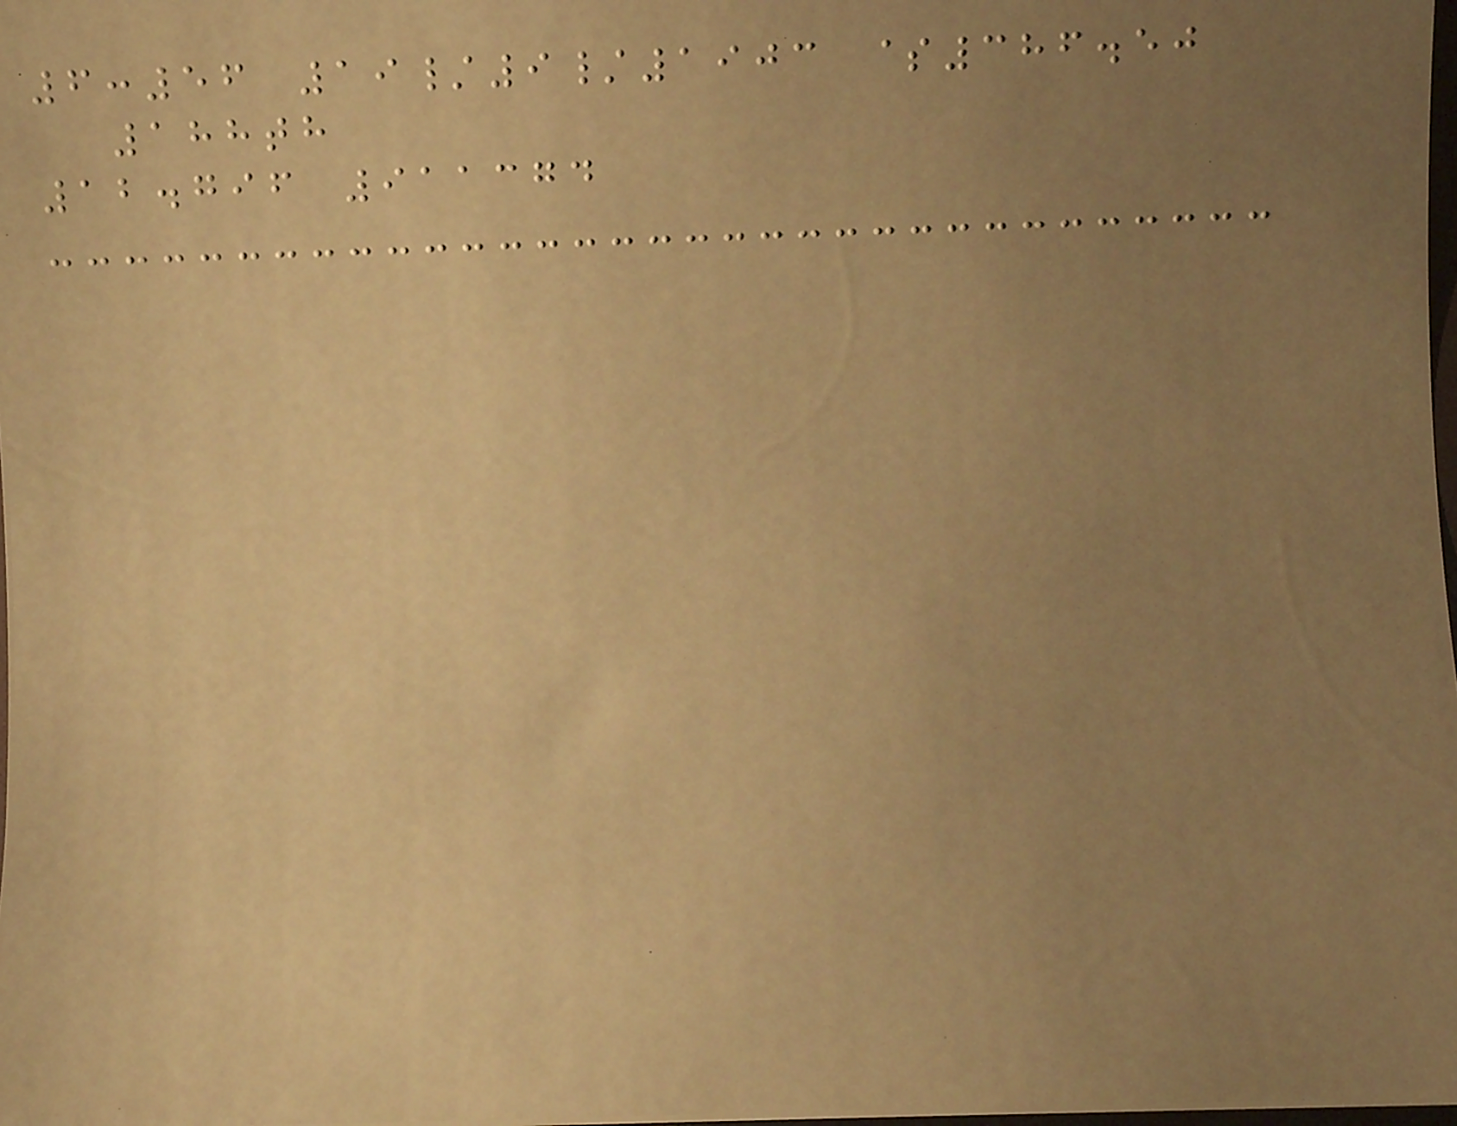6:56 19/9/1903 $386.50
188th
12.796 911374
